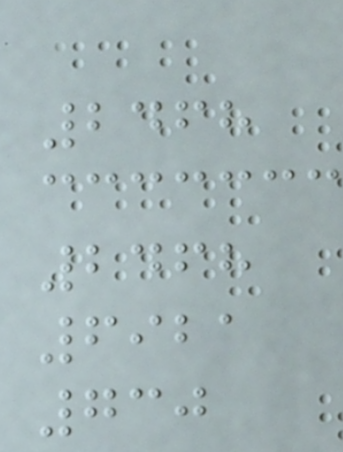2468
2468
6921
730
